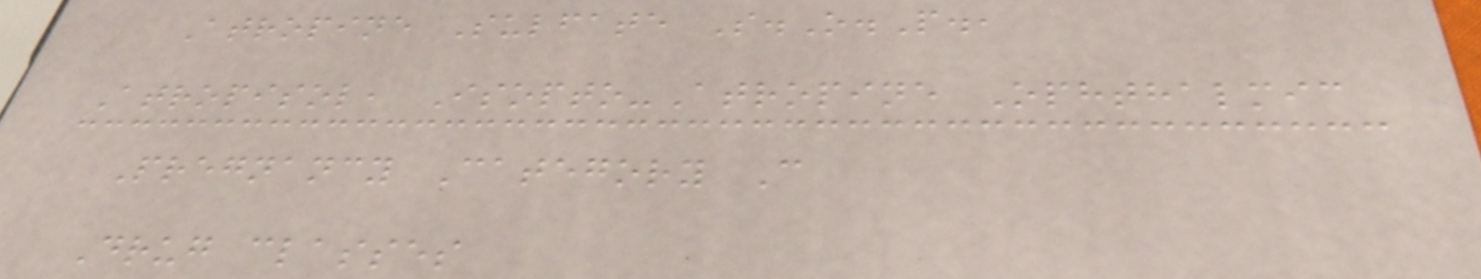Atropine Sulfate S.O.P.,
Atropisol, Isopto-Atropine Ophthalmic
Pregnancy Category C
Drug classes
